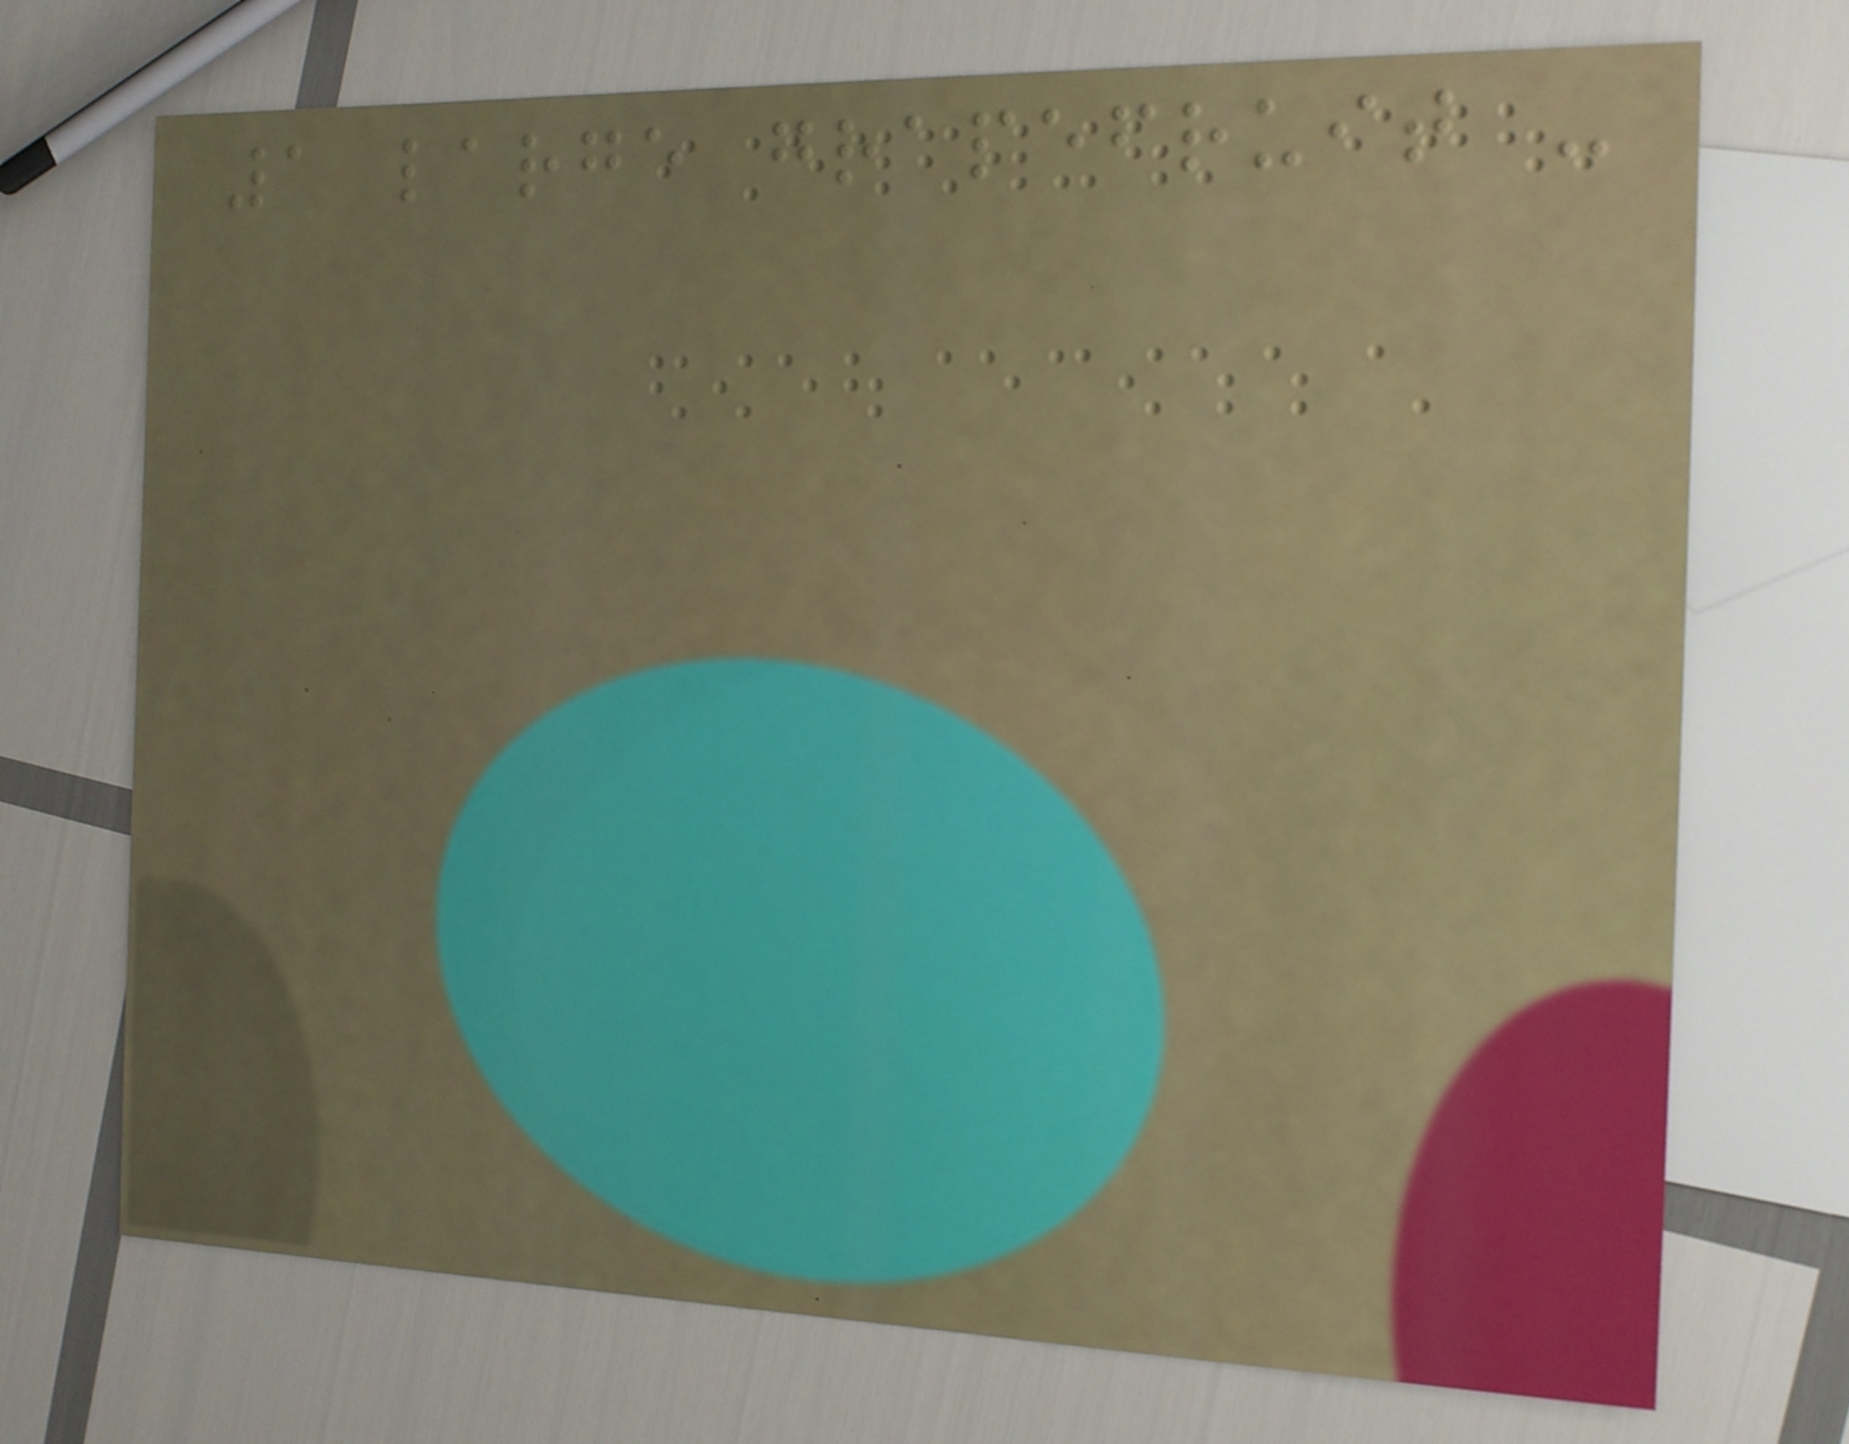1 large grapefruit -
